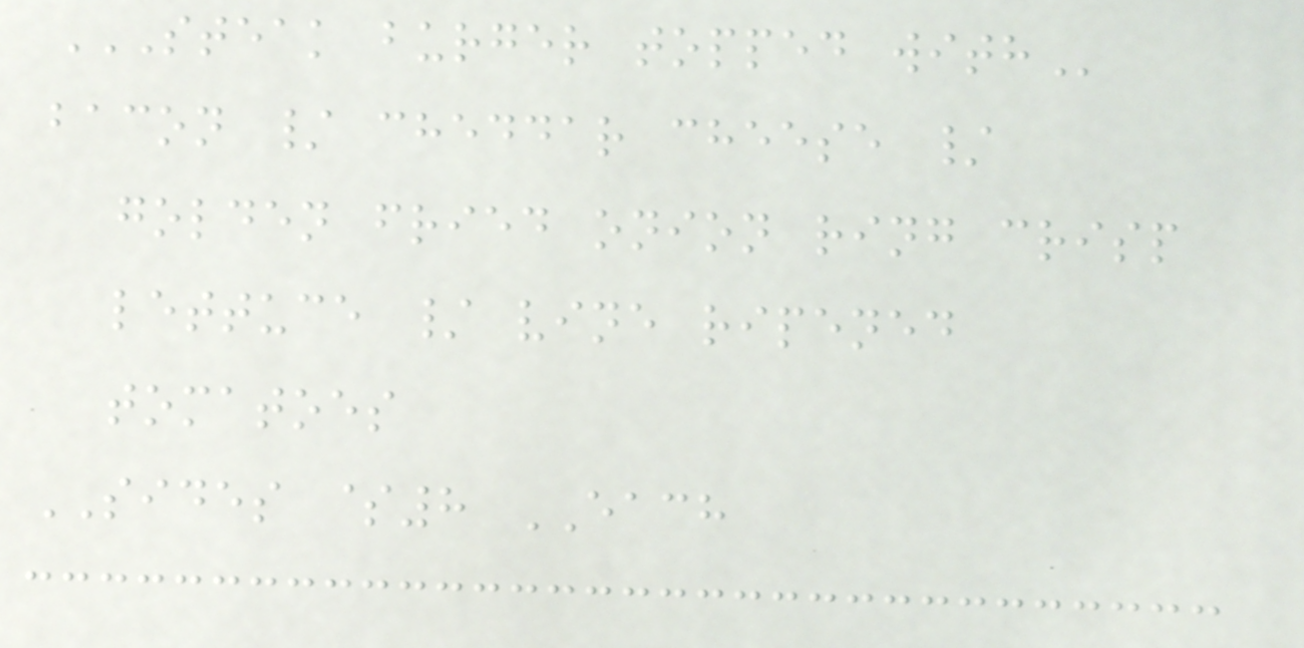STEAK BURGER TOPPED WITH
bacon / cheddar cheese /
golden fried onion ring crisp
lettuce / vine ripened
tomatoes
SIDES $8 EACH
